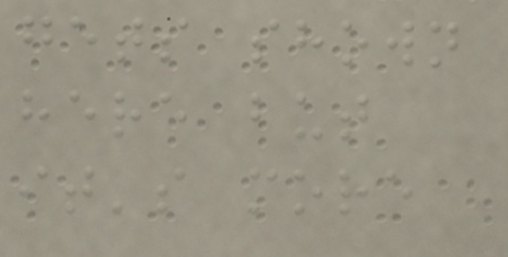gets shown
here but
it's more
